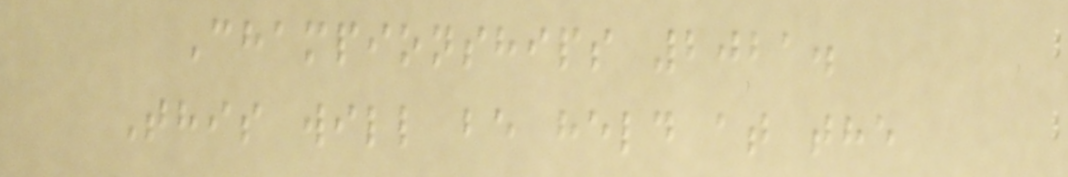Championships 2021.
This will be held at the
